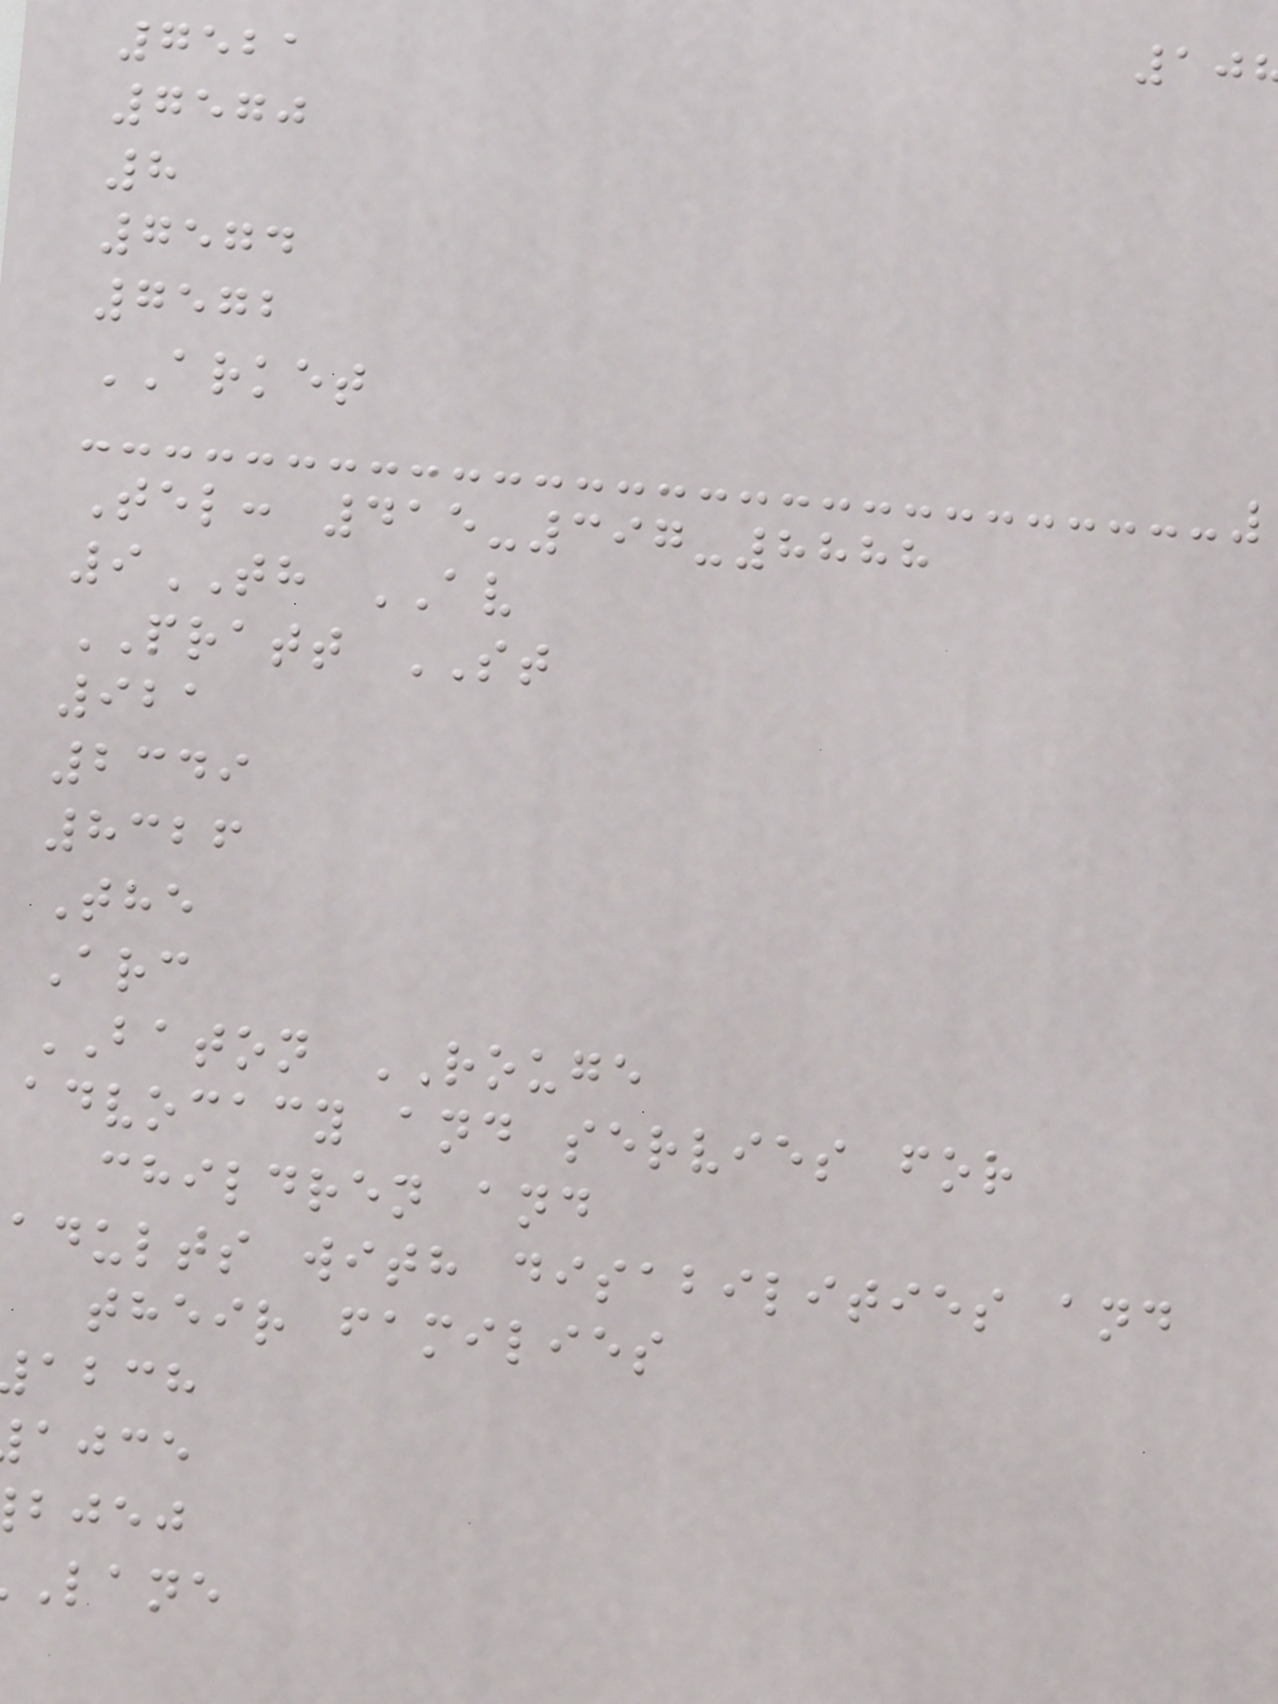7521
7570
8
7574
7572
ARKET
Tel: 415-397-8888
9TH AV
PRATT ST
921
2349
8326
The
Arc
BATON ROUGE
advocacy and servies for
children and
adults with disabilities and
their families
abch
ajce
bjej
lane
